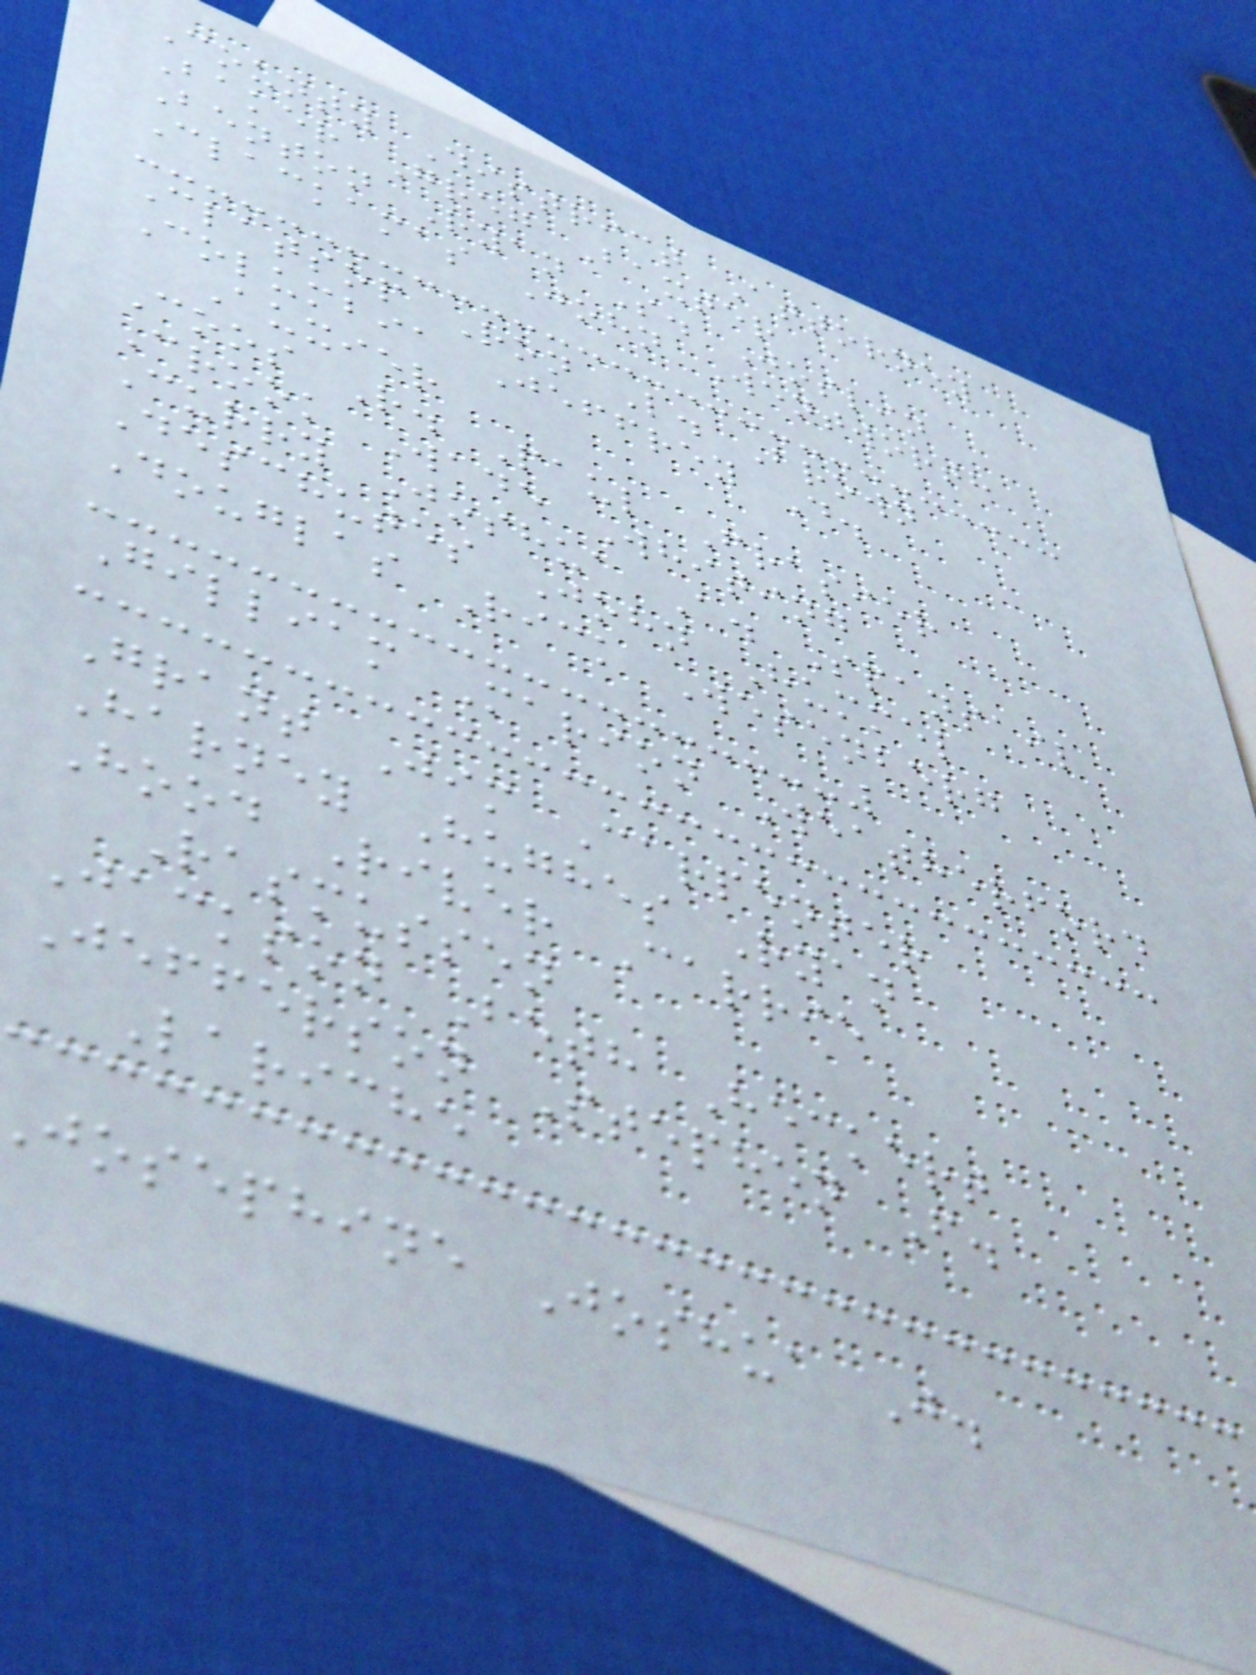County District Attorney
Baker Greg Baxter
Benton Ryan S. Joslin
Clackamas John Wentworth
Clatsop Ron L. Brown
Columbia Jeffrey D.
Auxier
Coos R. Paul Frasier
Crook Wade Whiting
Curry Joshua A. Spansail
Deschutes John Hummel
Douglas Rick Wesenberg
Gilliam Marion Weatherford
Grant Jim Carpenter
Harney Hughes Ryan
Hood River Carrie
Rasmussen
Jackson Beth Heckert
Jefferson Stephen F.
Lariche
josephine Joshua J.
